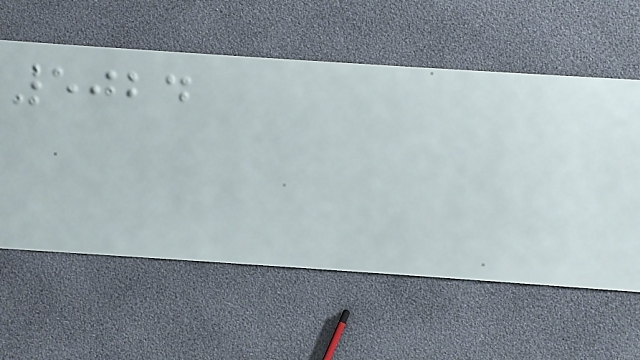5024
